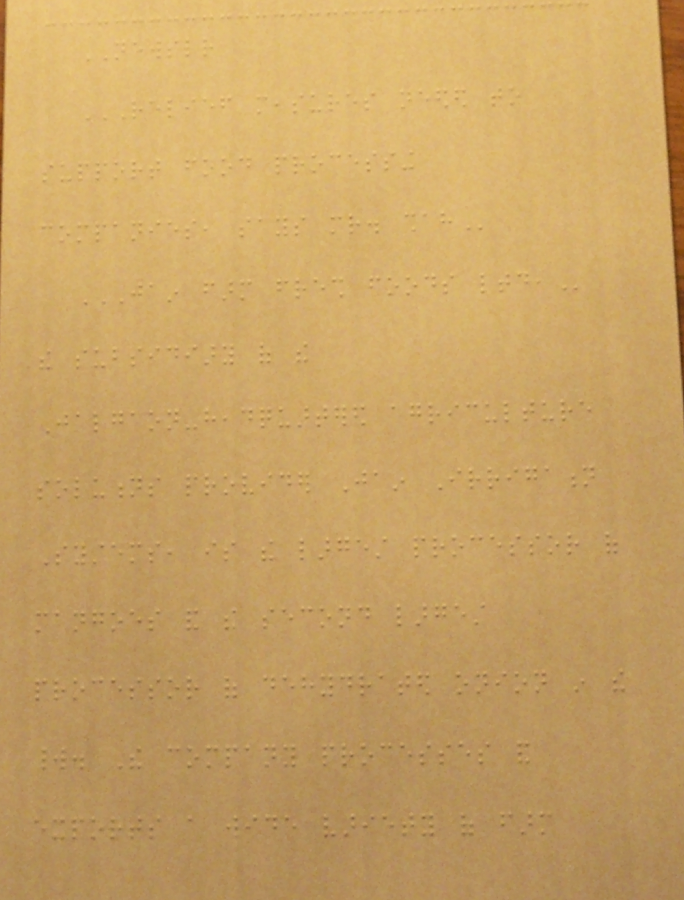NEWSLETTER
RELIEF MEASURES NEEDED TO
SUPPORT FOOD PROCESSING
COMPANIES, SAYS MR. SHAH
JAIN FARM FRESH FOODS LTD,
the subsidiary of the
Jalgaon-headquartered agriculture
solutions provider Jain Irrigation
Systems, is the largest processor of
mangoes and the second largest
processor of dehydrated onion in the
world. The company processes and
exports a wide variety of farm
